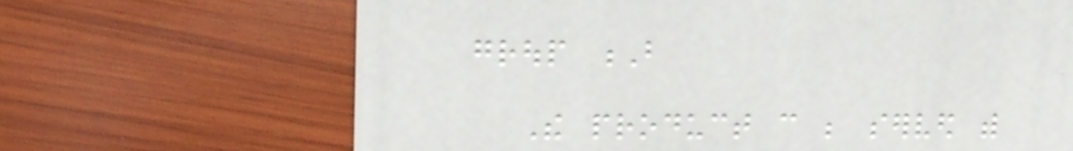group B
The product can be served with
